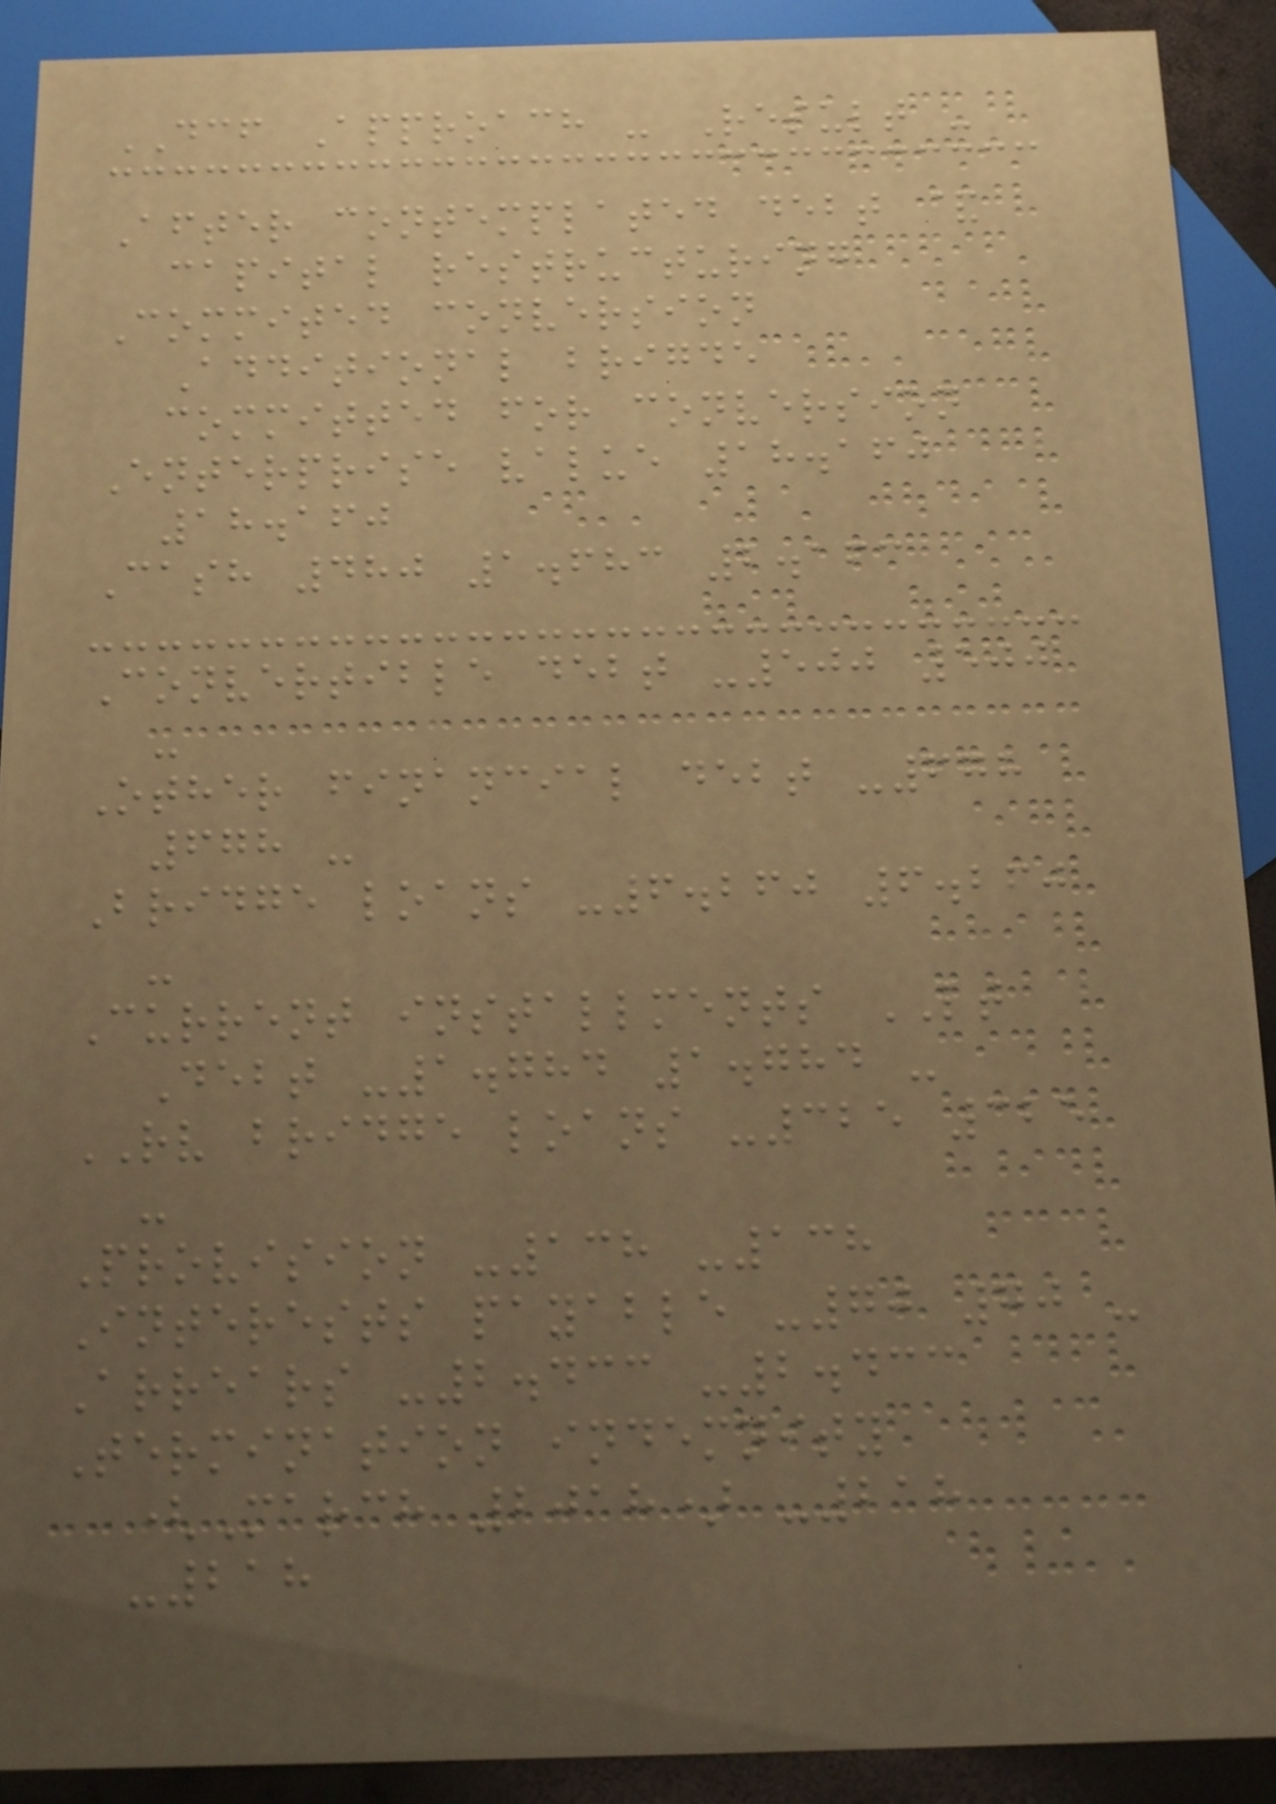DCF Approach - Result -
After contemplated debt &
capital restructuring
Commited conversion
Additional brigde
committed for conversion
Enterprise value 18.160
18.160
Cash 480 1.683 2.163
Convertible debt -500 500
-
Other financial debt -678
678 -
Bridge loans -6.260 6.260
-
Current installments LT
Debt -1.784 1.784 -
RV bridge loans -325 325
-
Provision -138 -138
Interests payable -70 70 -
Arrears -2.433 -2.433
Termination indemnity
(March 2018) -218
-218
